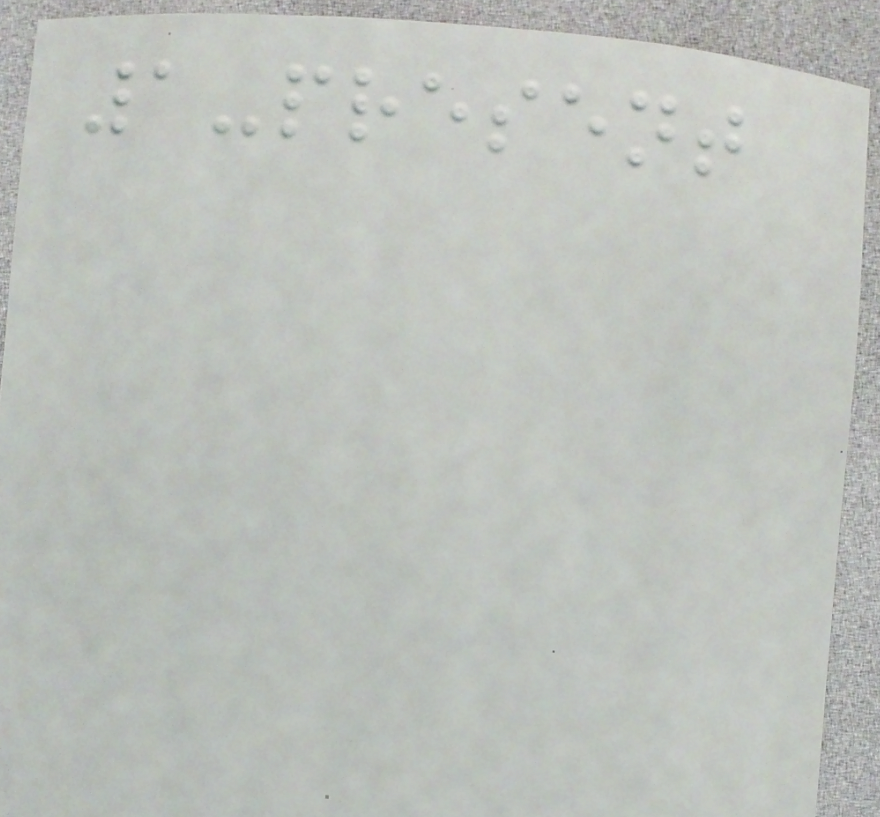1-present
